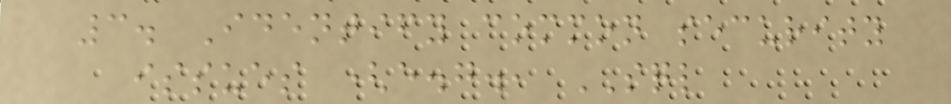3. Identify common security
issues (e.g., SQL
